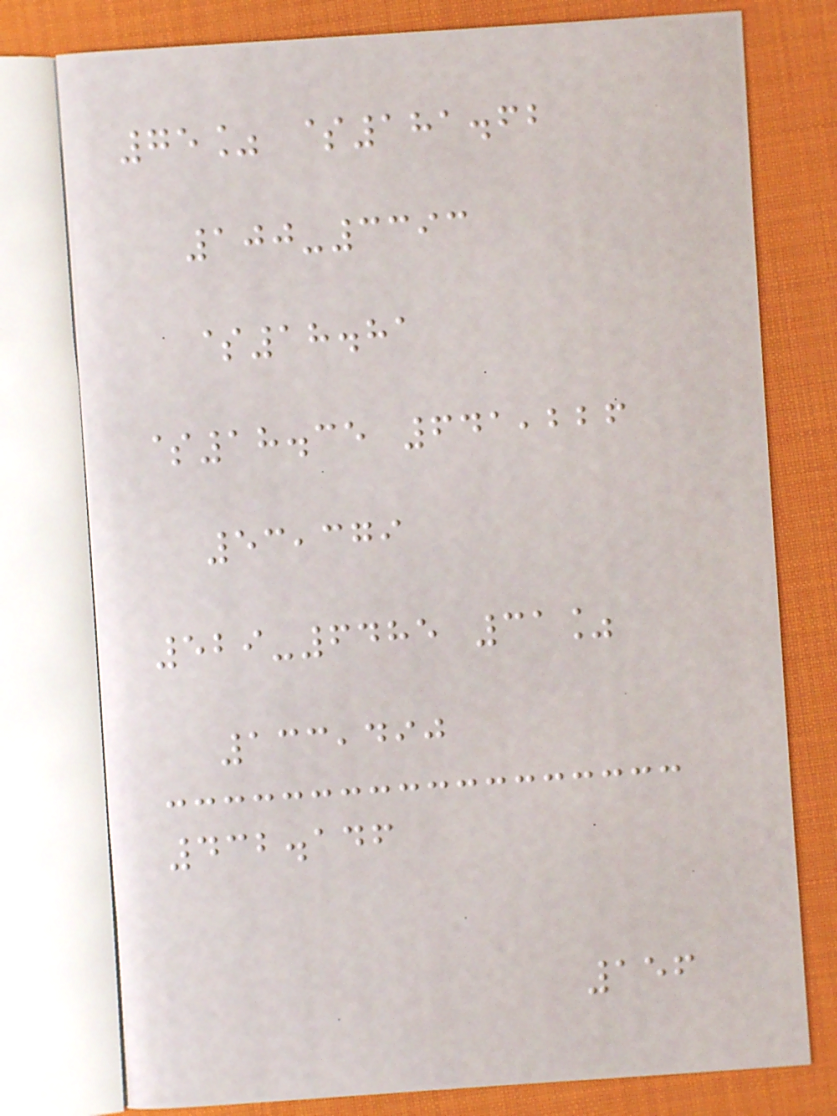75% $181.62
100-3393
$18.81
$18.35 641,226
53,379
529-6485 31%
133,490
432.146
156
